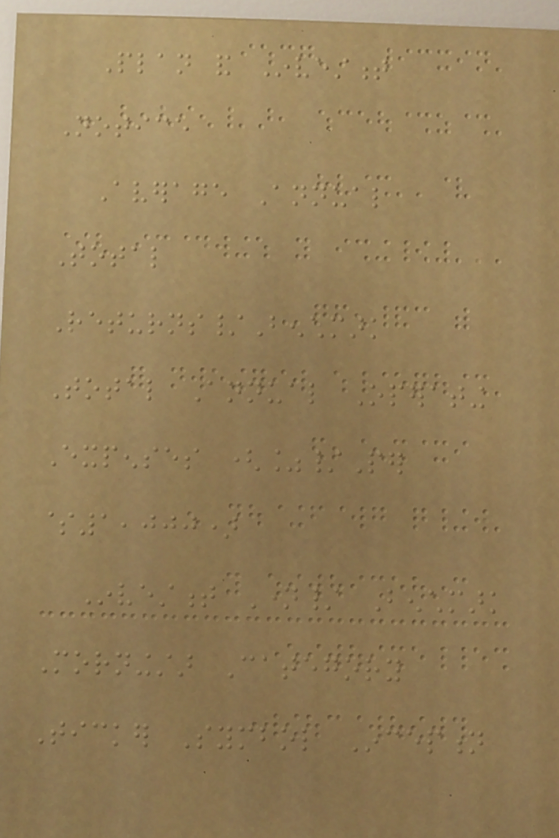Plan and Investment
Notice
Average Annual
Total
Returns/Benchmark
Total Annual Operating
Expenses (%/Per
$1,000)
Investment Name/ Benchmark
Morningstar Category
Ticker Symbol Inception
